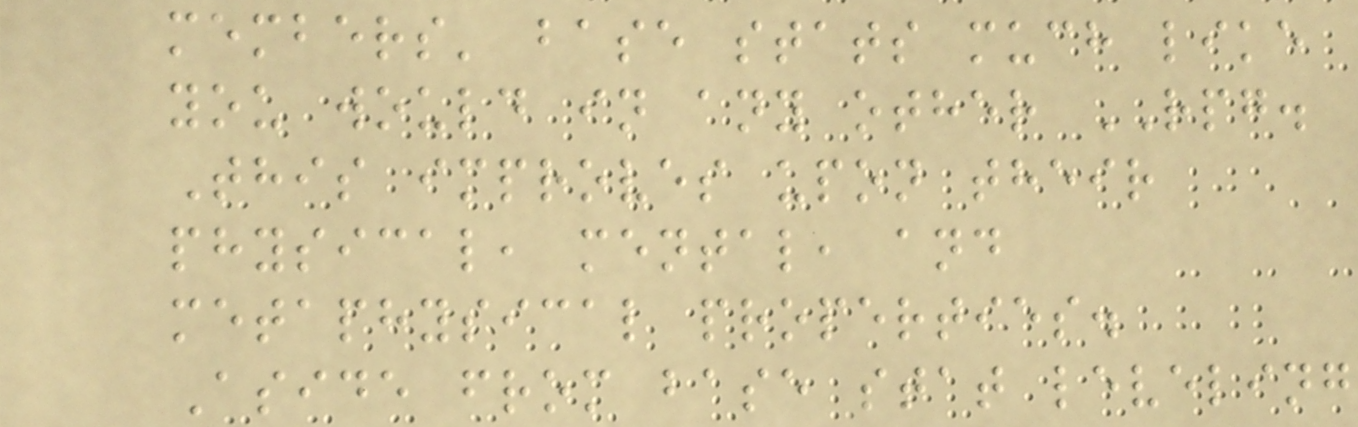members' base stats much like
you would in any other RPG.
This improves upon their
physical, mental, and
metaphysical properties.
Aside from base stat leveling
